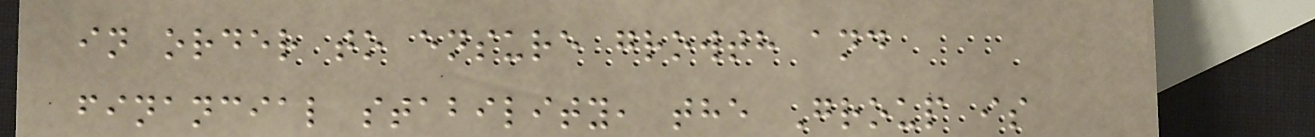in order to ensure growth and
financial stability, the Group is
